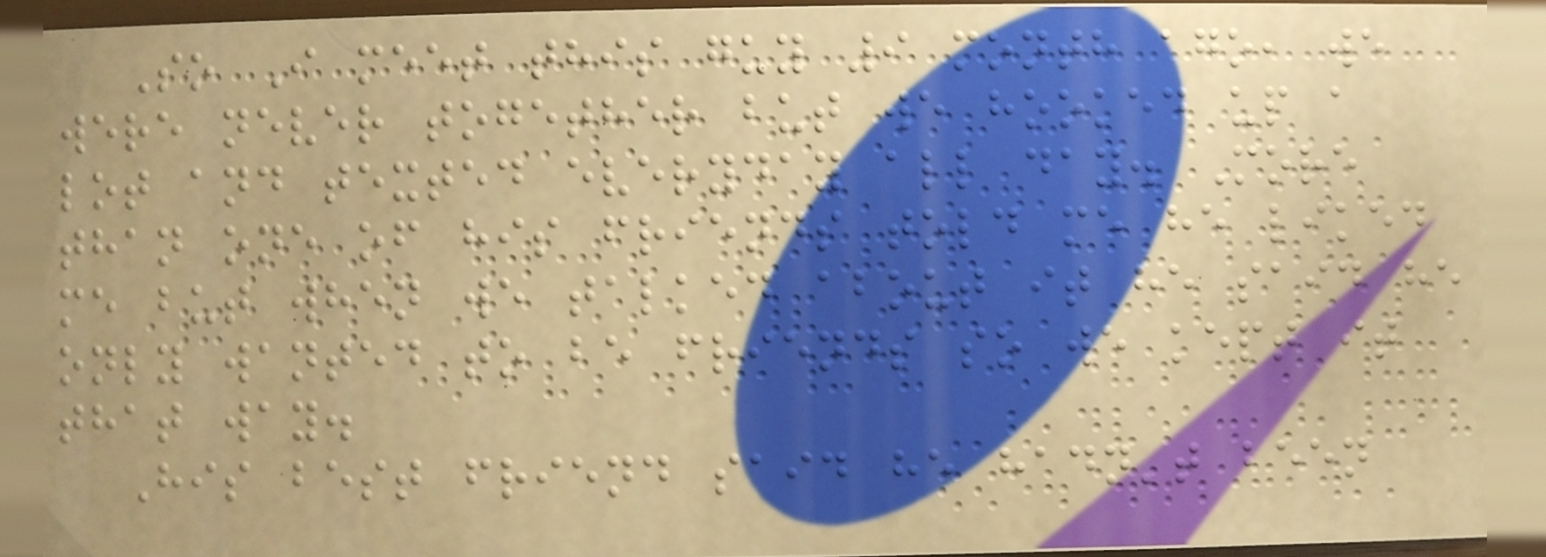So I meet this guy 9 month ago, we
were never together but we hooked up a
lot and texted everyday all day. More
than one of his friends told me he liked
me but when we talked about it he said he
only wanted to be friends so we kept it
that way.
His best friend said he hadn't been
